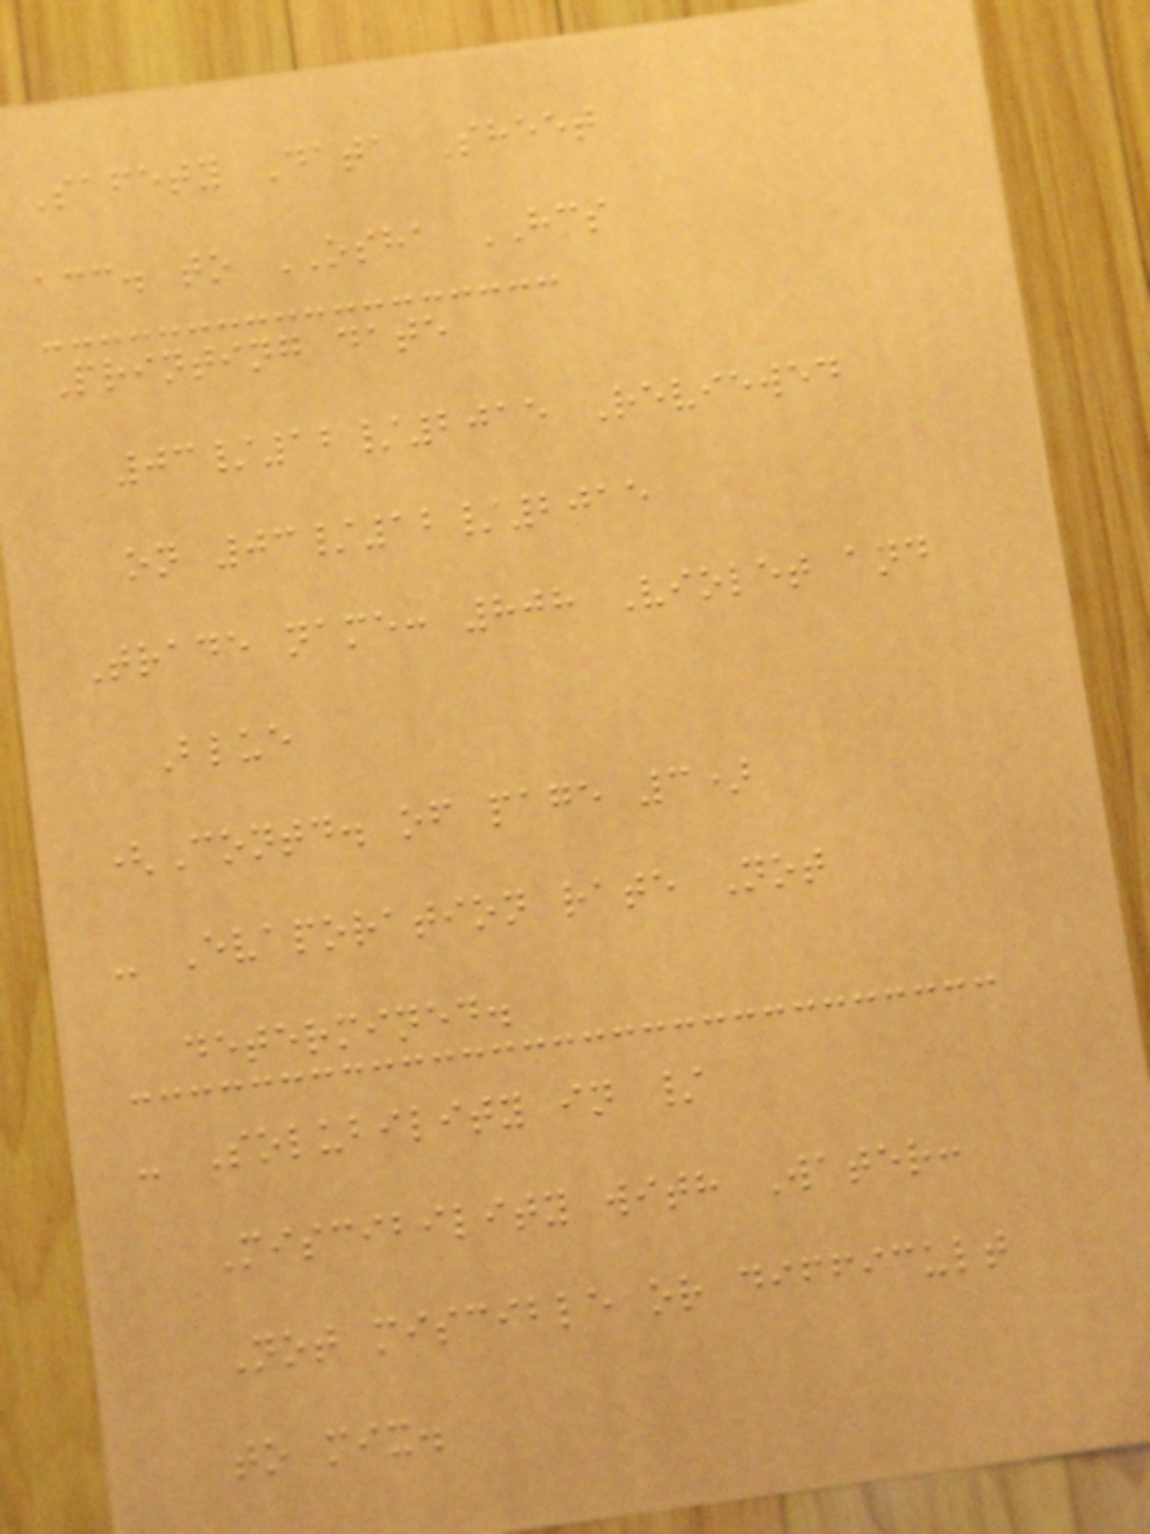Safety Data Sheet
acc. to OSHA HCS
Printing date
03/12/2015 Reviewed
on 03/12/2015
Trade name: 808 Violet and
Blue
(Contd. of page 3)
- Evaporation rate Not
determined.
- Solubility in /
Miscibility with Water:
Not miscible or difficult
to mix.
